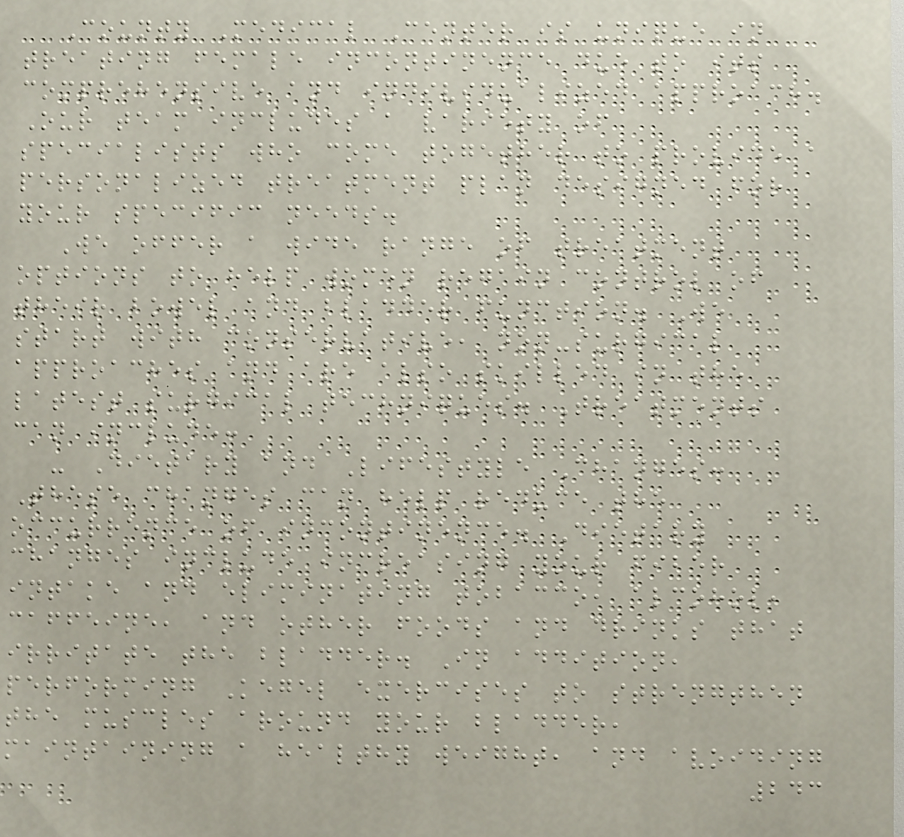County Medical Center is unique in
treating female incontinence due to its
comprehensive and individualized approach.
Our team includes a variety of
specialists who come together to provide a
personalized treatment plan designed for
your specific needs.
We offer a wide range of treatment
options to help women regain control of
their bowel and bladder function. We
start with conservative, non-surgical
approaches and are also skilled in the
latest surgical techniques. Treatments
can include:
- Dietary and Lifestyle Changes:
These changes can help reduce the
occurrence of incontinence. Dietary
changes include increasing your fiber
intake and eliminating tobacco, alcohol,
caffeine, and other foods and drinks that
irritate the bladder. In addition,
performing Kegel exercises to strengthen
the muscles around your bladder,
maintaining a healthy weight, and avoiding
243
